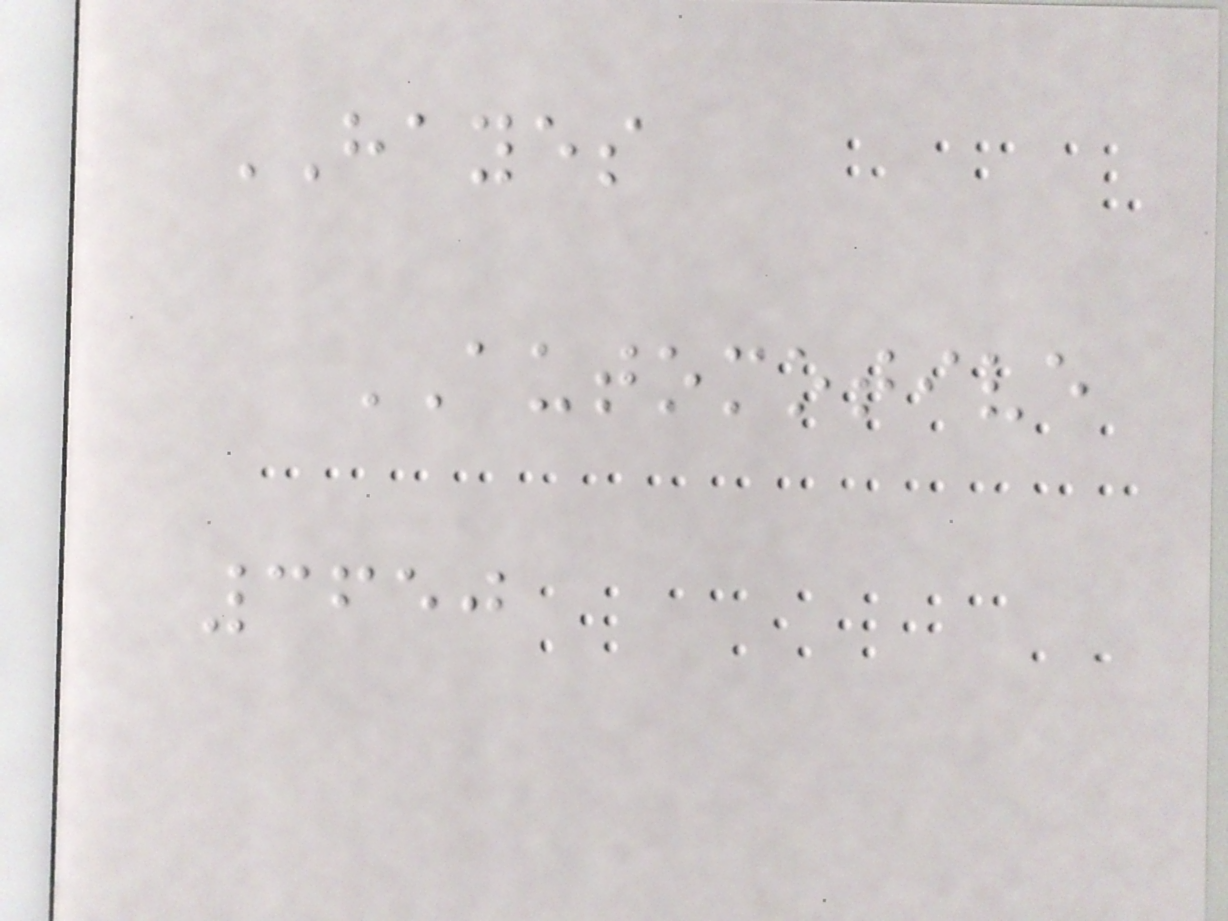HAYES
AUTOMOTIVE
3650
